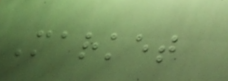Market
